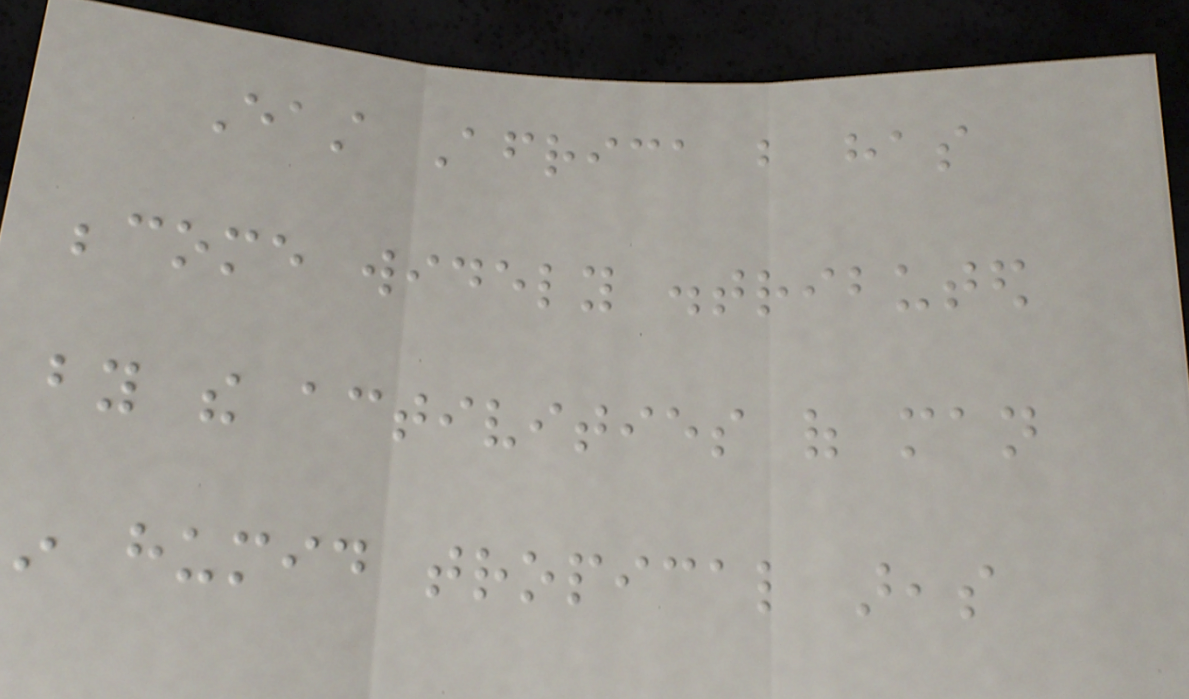East Africa but has
become widely distributed
by the activities of man
in humid tropical areas
